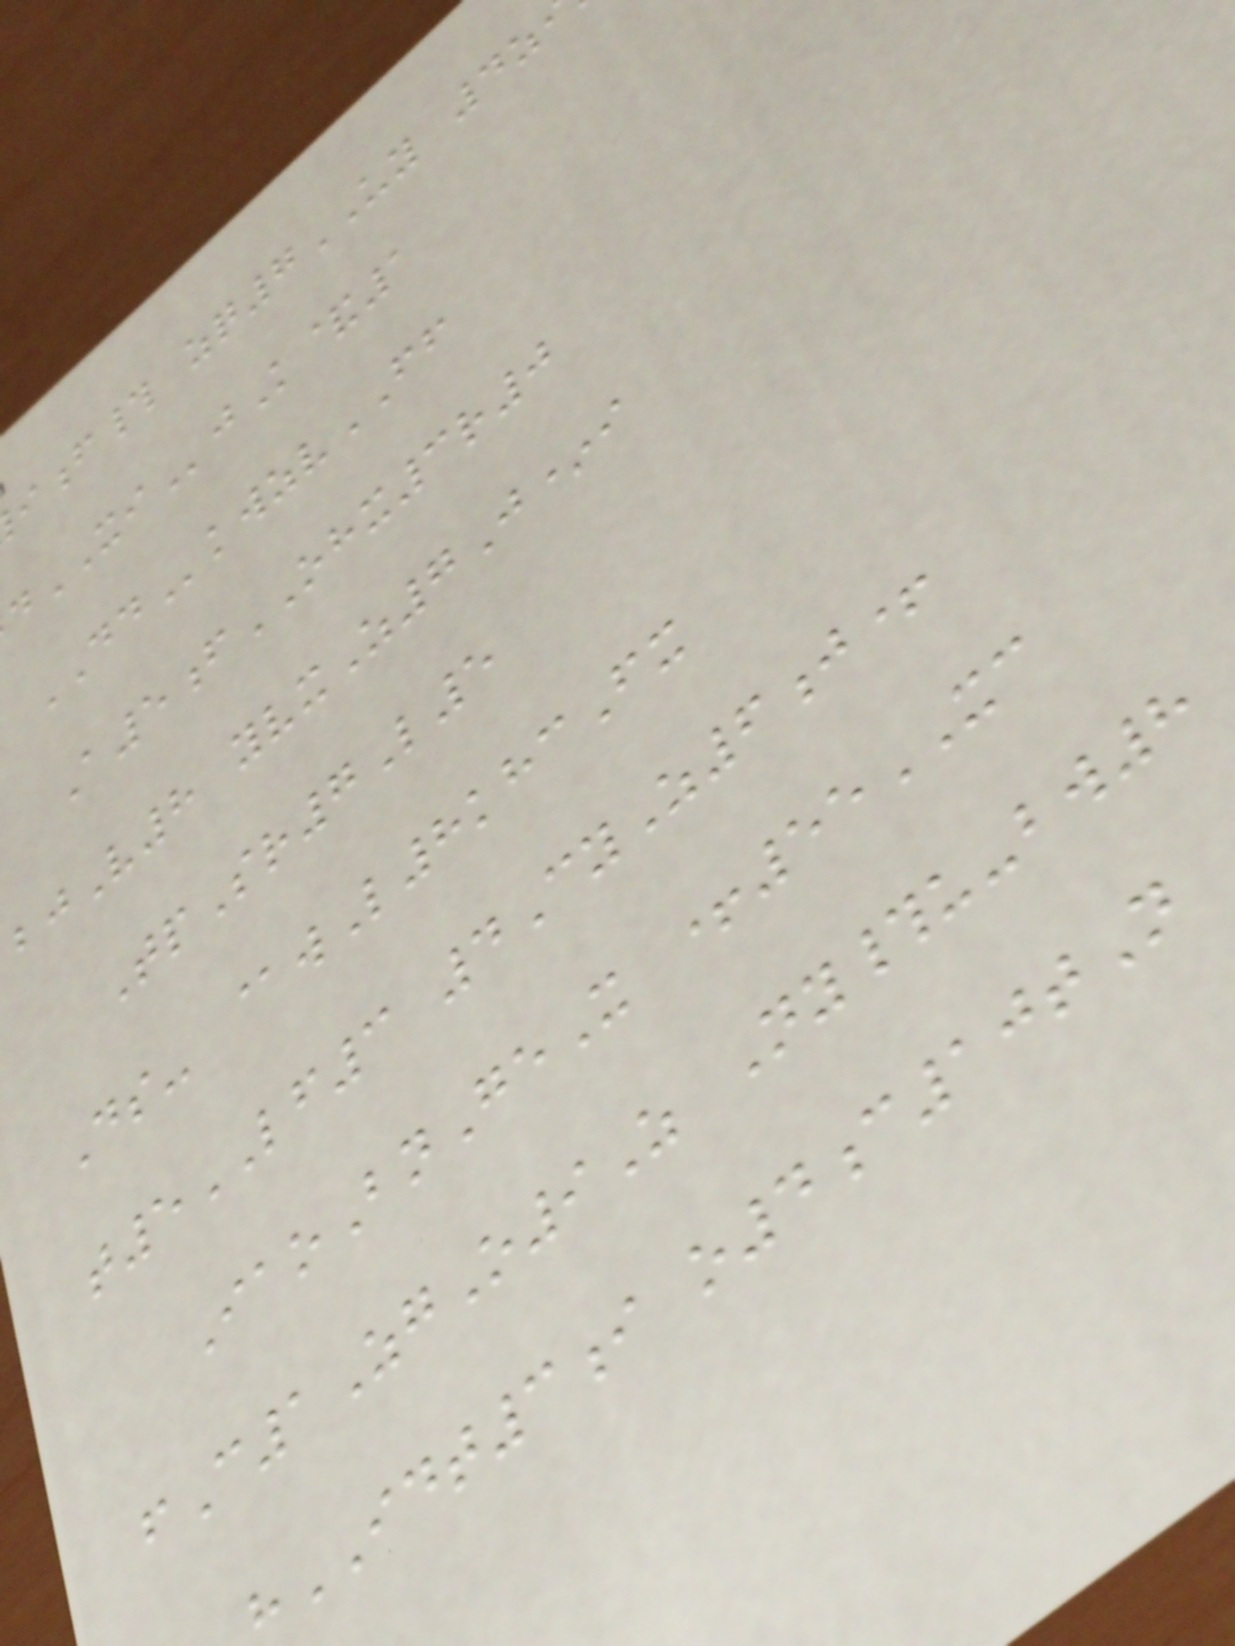f# zq7UY 4z
dXIjK&1
DDkwzvFF
A5fOHX3r0
bjV8 yvxZ7J*i
TpSr7L5
Ds- @wL8khcFx
t5LF3 4CyZ6j+
IaoBnGeX +55XC
fC1ZgO9Z Ny#u-bw8
hIDT3i o4c10tN
